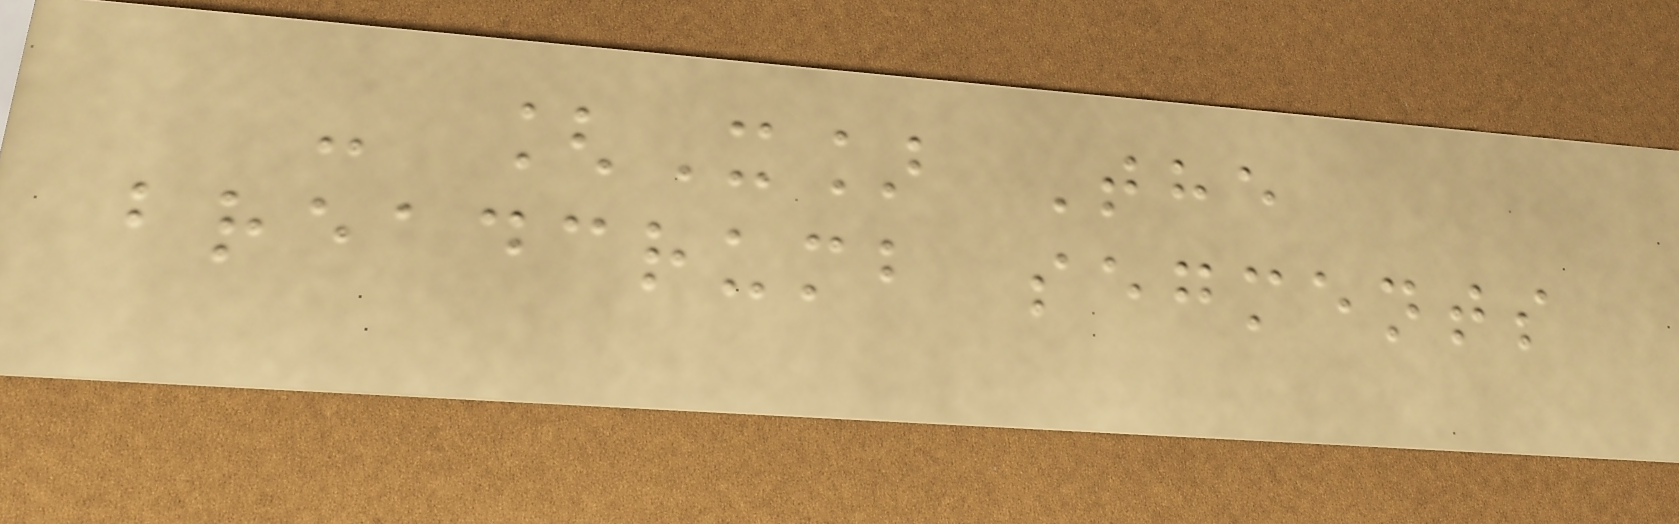- [X] The
breadcrumb segments
